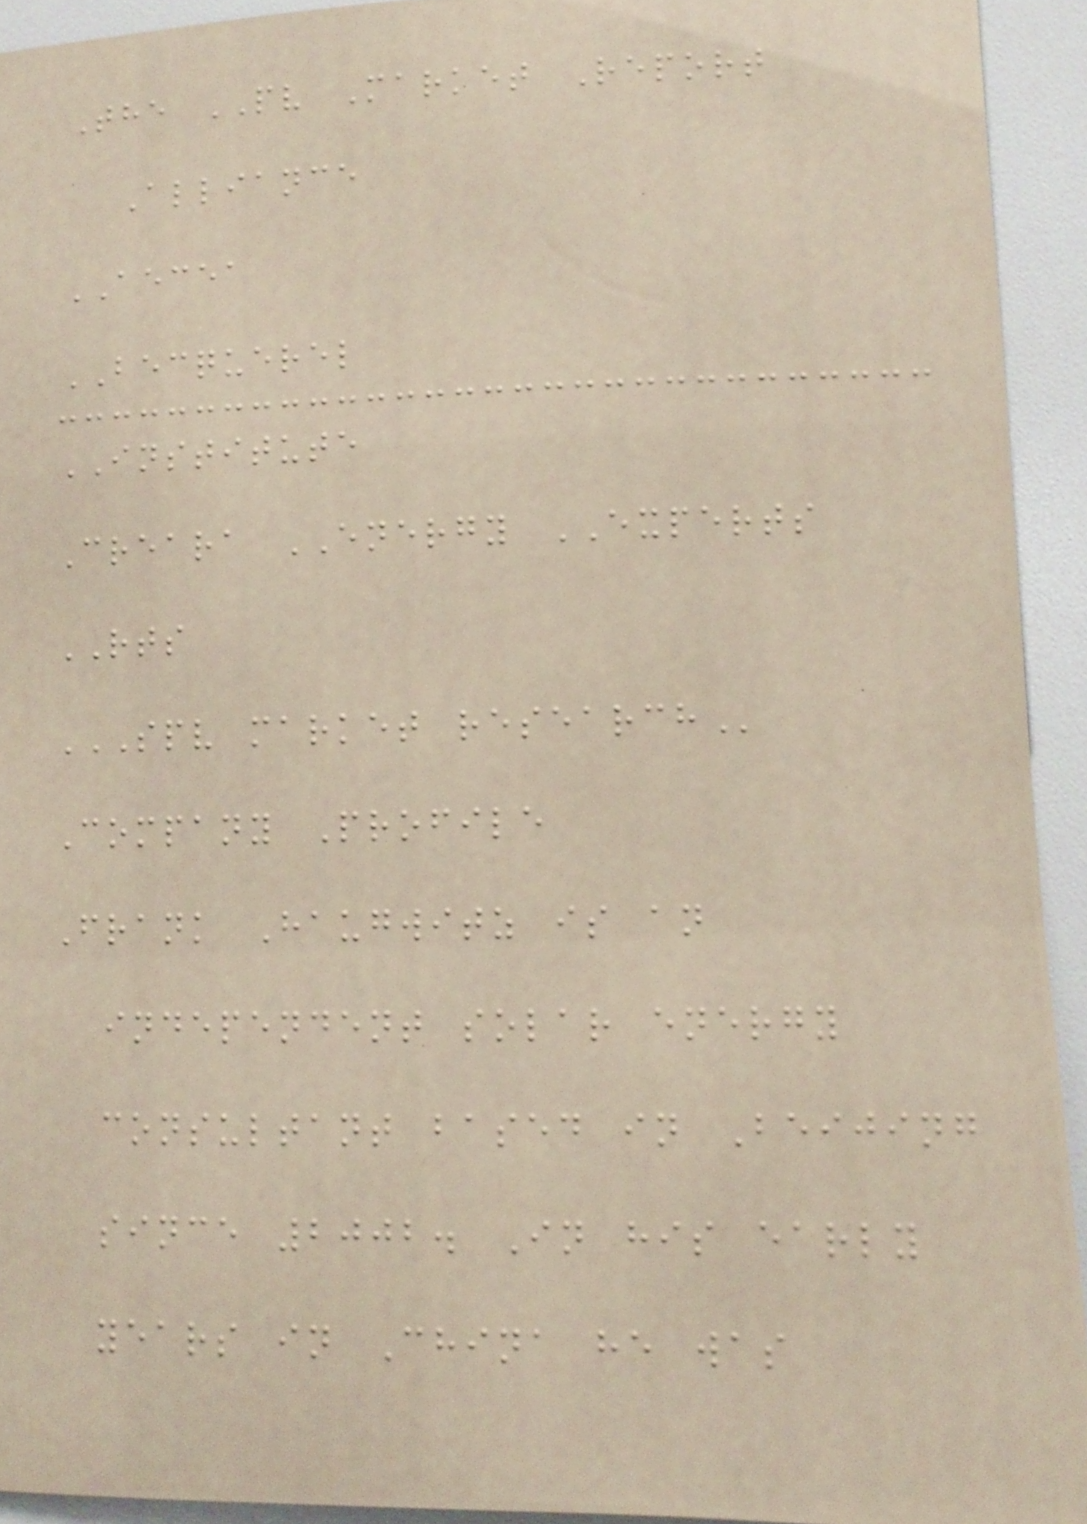The PV Market Report
Alliance
AECEA
BECQUEREL
INSTITUTE
Creara ENERGY EXPERTS
RTS
SPV MARKET RESEARCH
Company Profile
Frank Haugwitz is an
independent solar energy
consultant based in Beijing
since 2002. In his early
years in China he was
